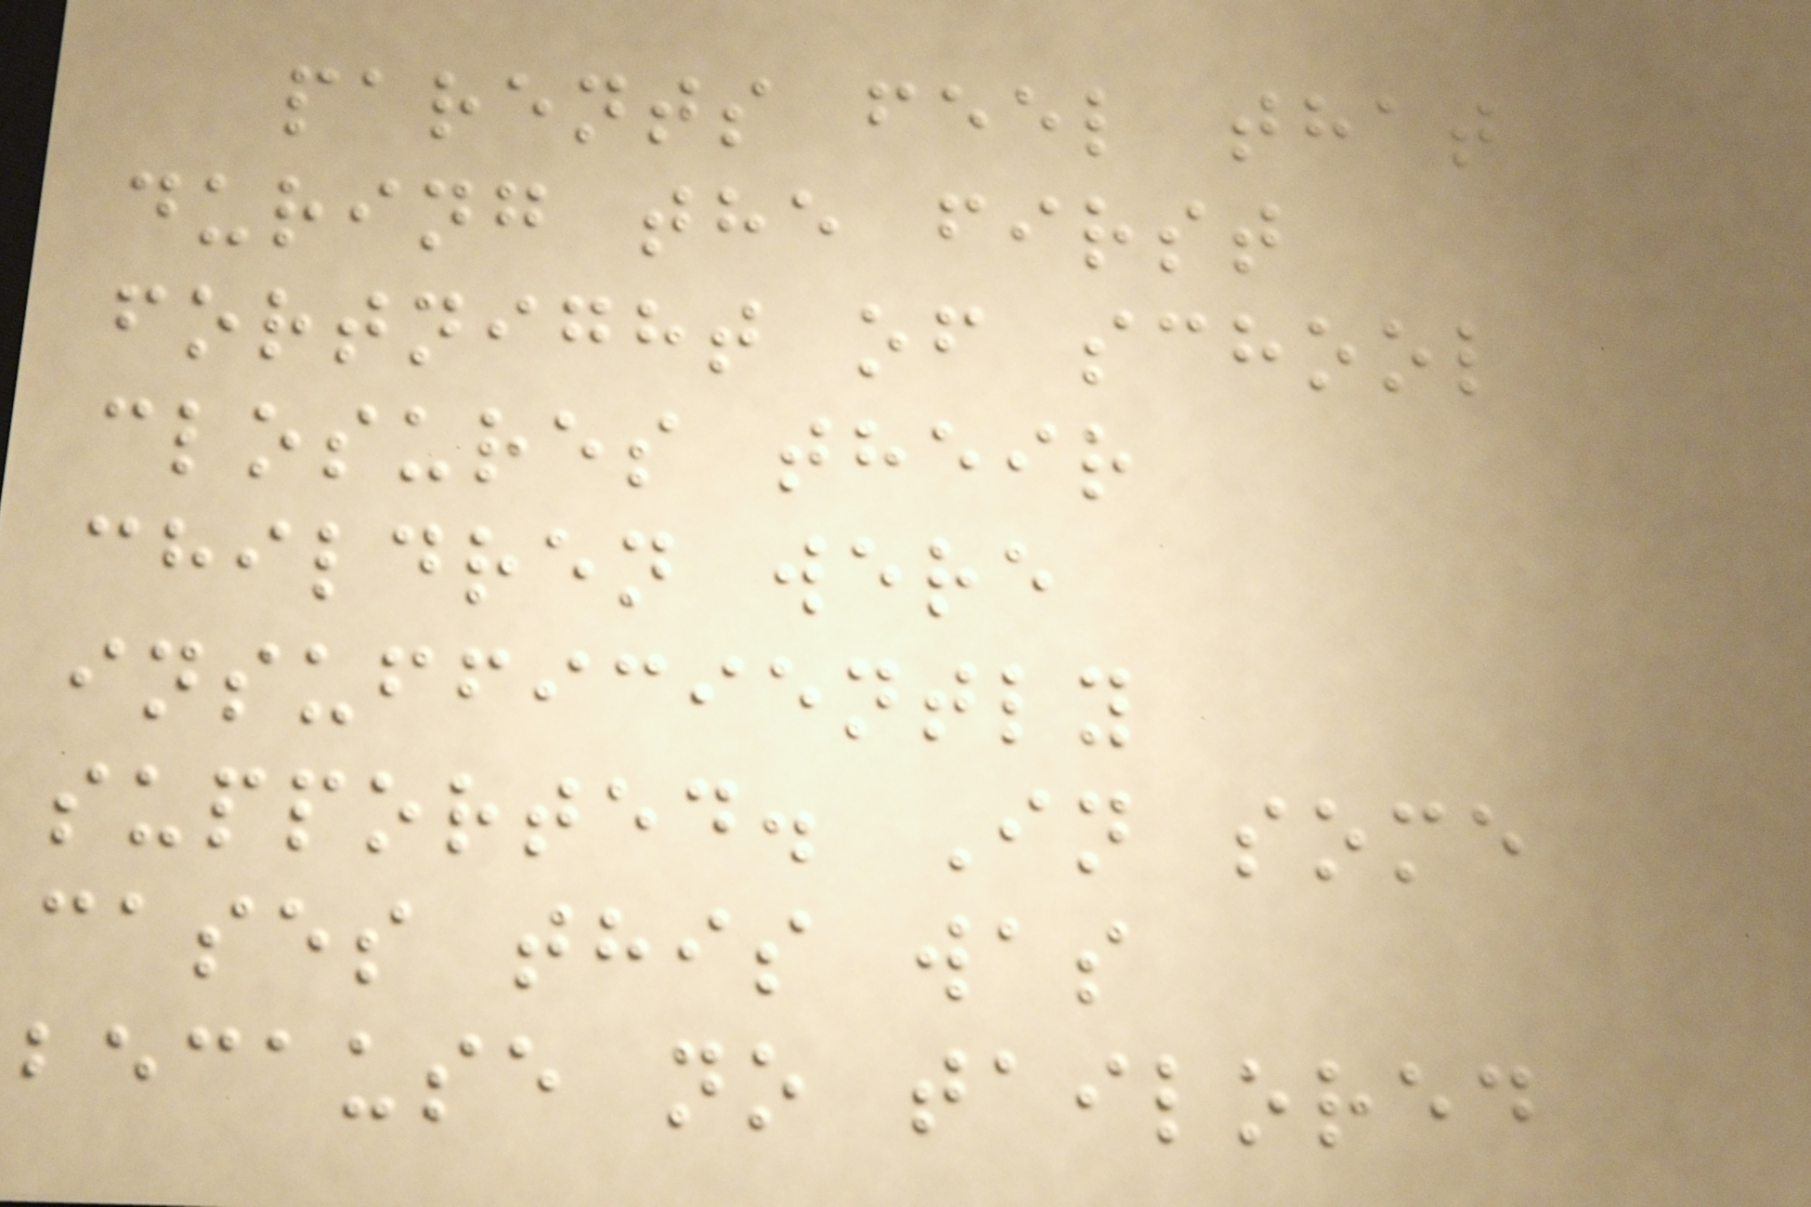parents feel that
during the first
fortnight of school
closures their
children were
insufficiently
supported. In some
cases this was
because no tailored
